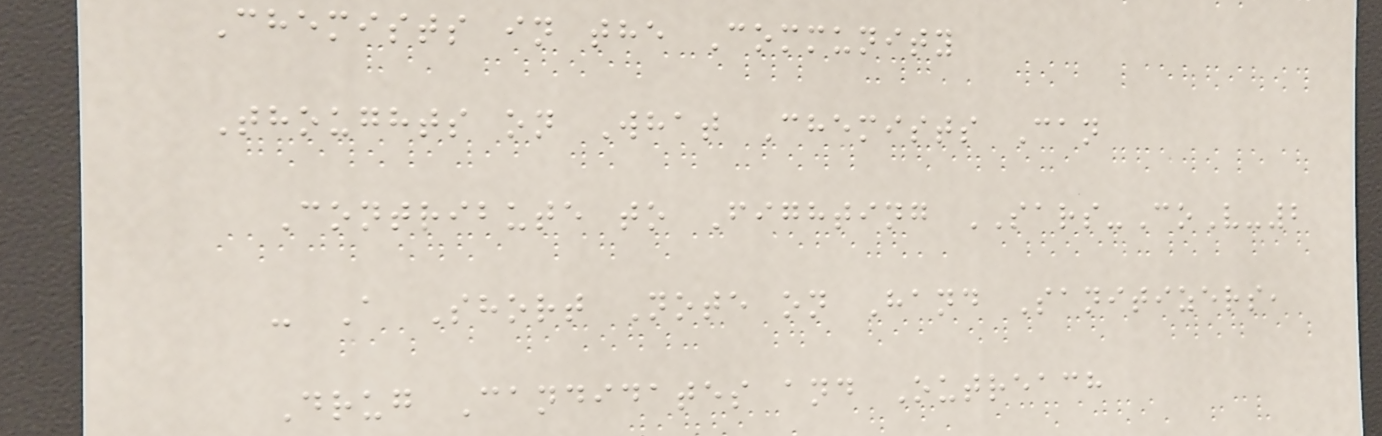Chemists in the Community
Thoughts on What Chemists Can
Contribute to Fighting SARS-CoV-2
- A Short Note on Hand Sanitizers,
Drug Candidates and Outreach
